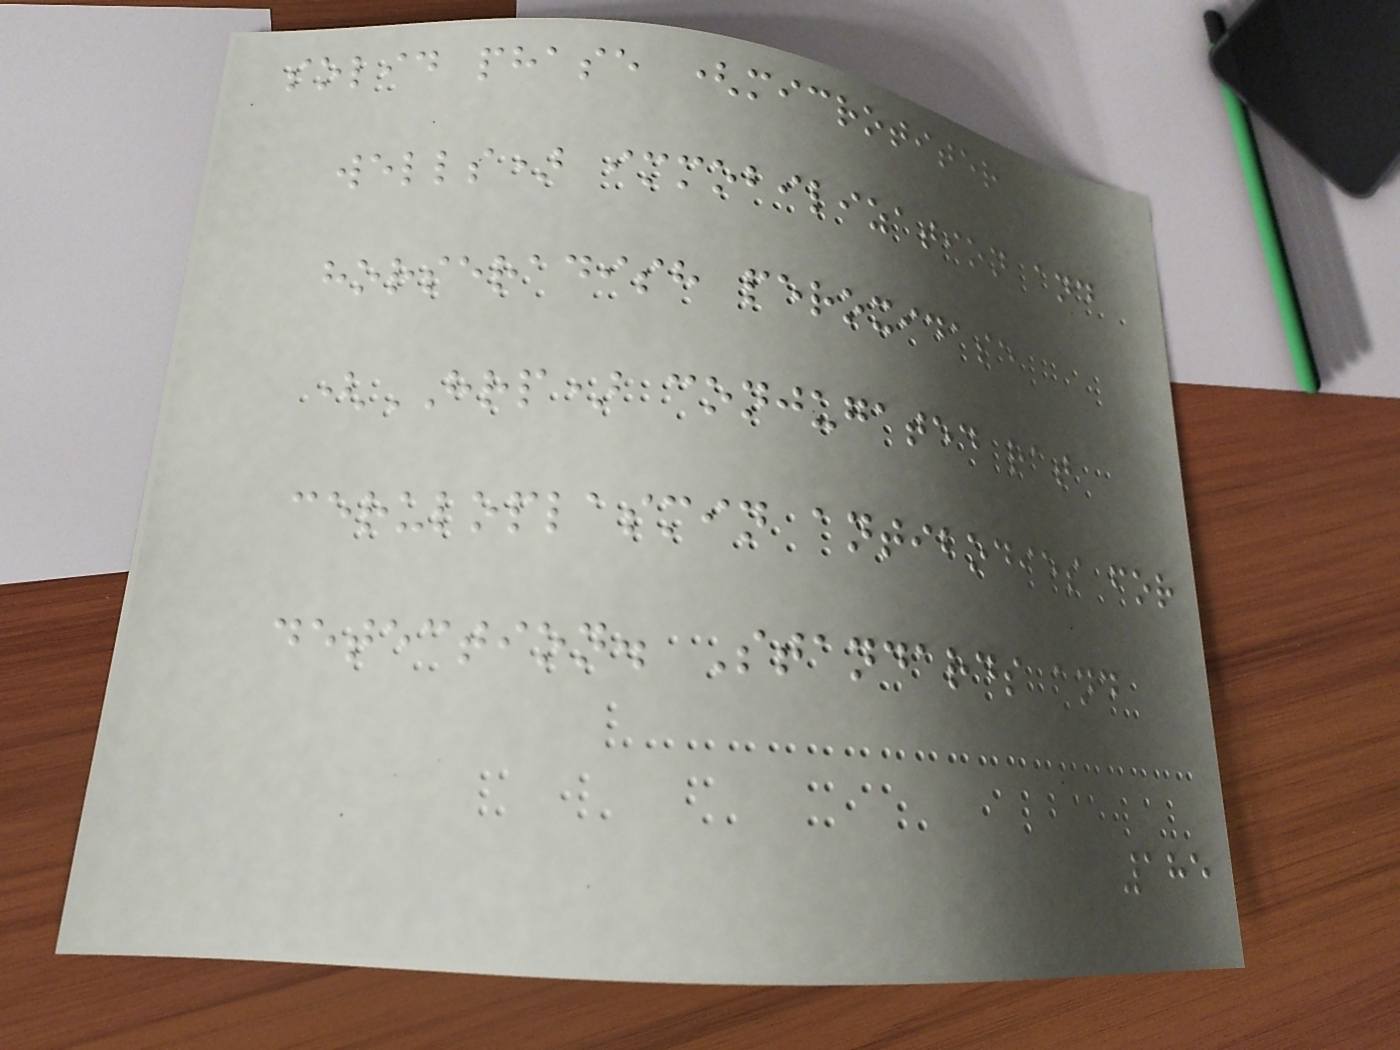solid phase (microtiter
wells) immobilization and
horseradish peroxidase
(HRP) conjugated rat
ceruloplasmin antibodies for
detection. Standards and
185
